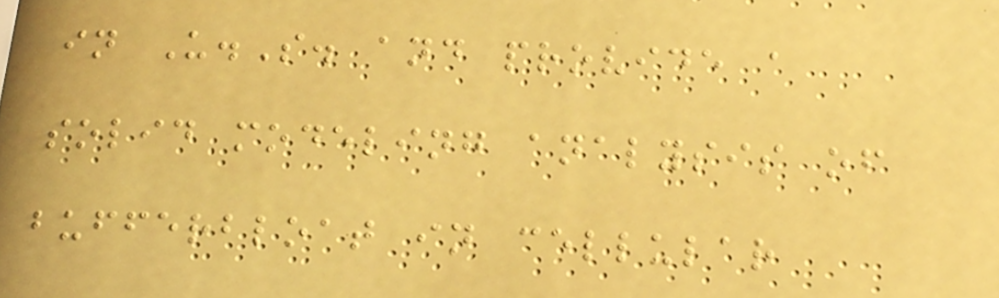in U.S. and provide a
solid modeling analysis of
bufferbloat in cellular
